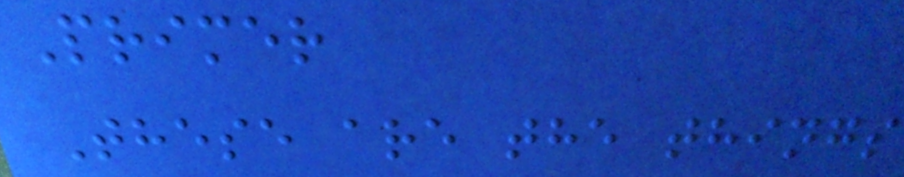Primer
These are the things
